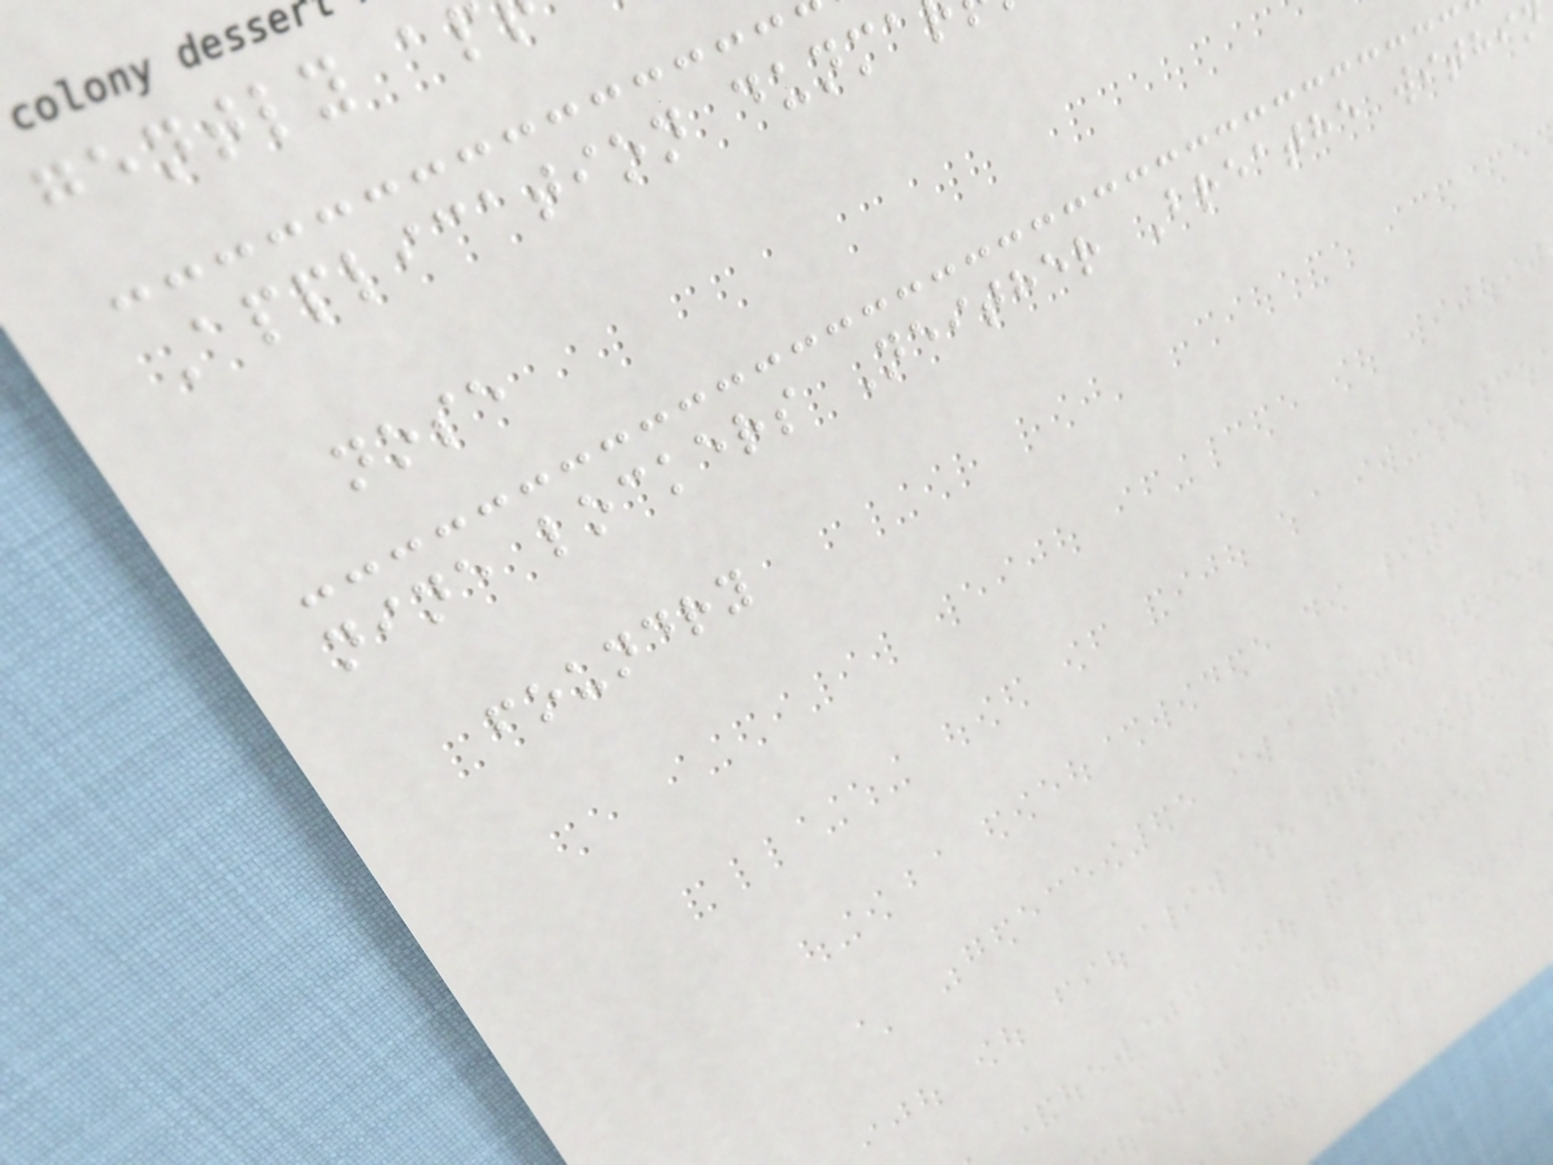gently a
Application dunma
nose
nine lockers Neither Breathe withi
foundry
